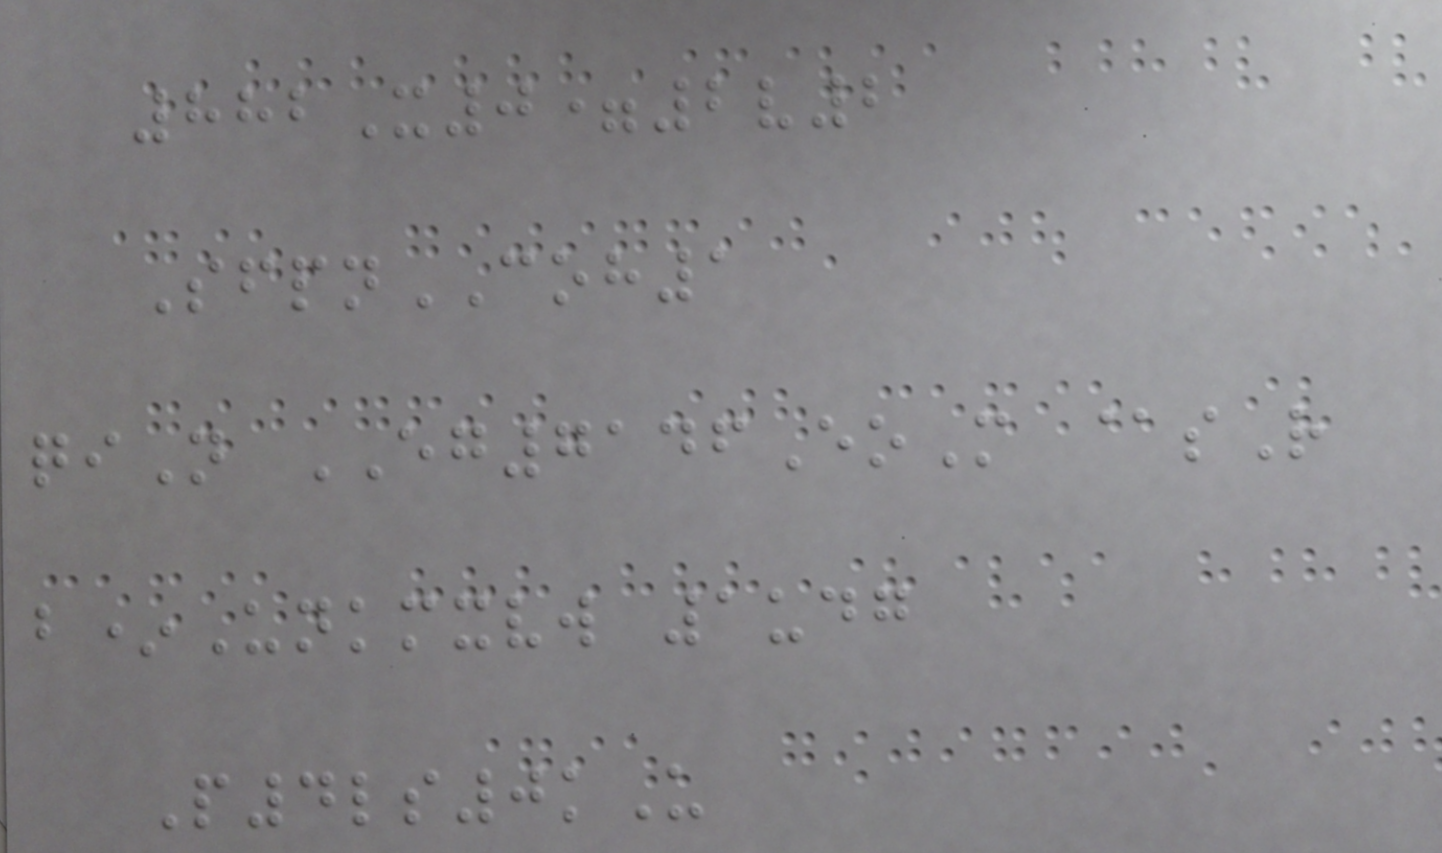882X0=2v2
SfpnCOH1
qiN EG7146EoM @sR
b*Unkmxvw 1udg
P4ls0kU
